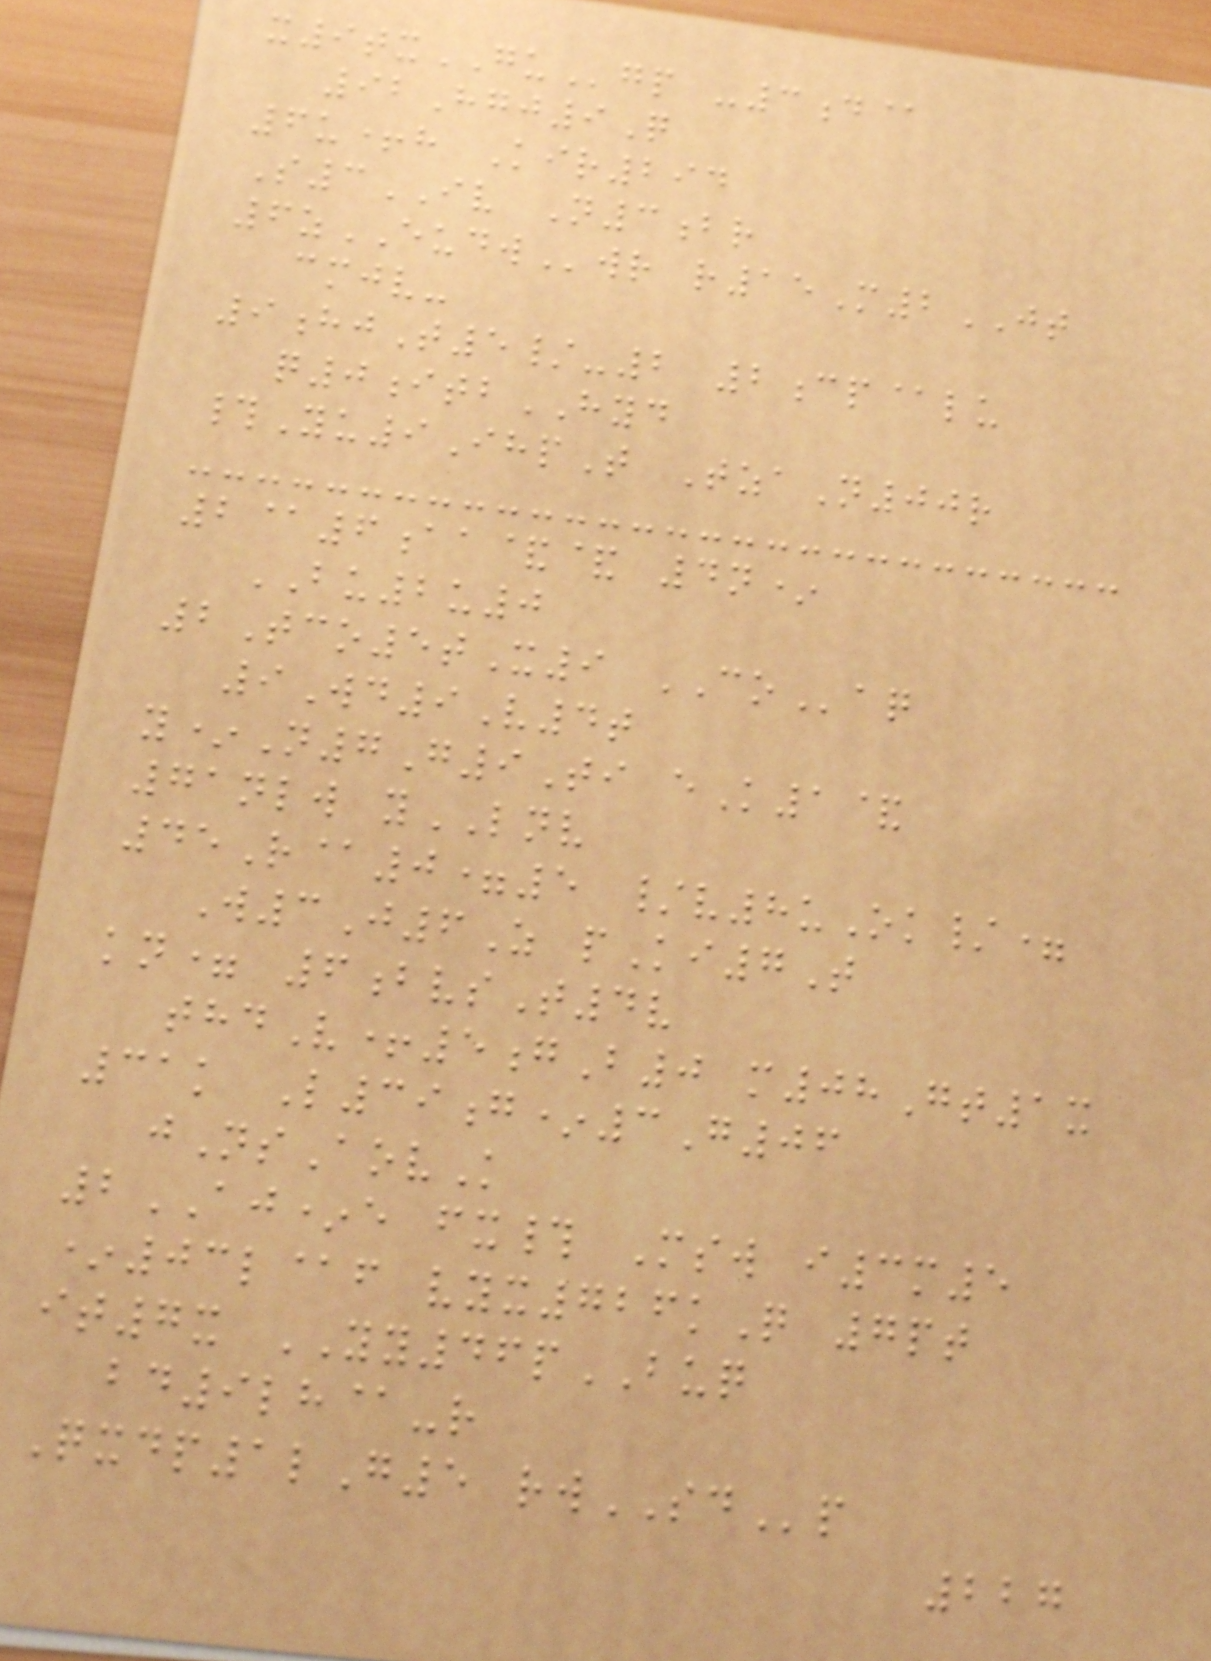x9txGUgp -3d@
92Hgj9Q
6u+h Kir294
S3IV N3br
6zEUDWwr r15M2JT
cmjv-
9hjT5/-2 2cp@lu
q0itbHYD
#Yu9IhpT TzaN00r
2@6aa&& 4n*
BU2u0
2Tco5tX9 COaq
9Wd9V4t
y*N7G9Ti eK1&
71nlw yLNV
45R@0=5 /v8uOk/=
W3J6Z pKi7T
kn= 6bvsT4v
thdV+5gB0 m08Gt1x
31k L39g*3G06
jNsAovK
2AJ*e fx# Msw i3m5
*03l@f vyx726kQ 7pt
it7x YY46pBUQ
bd9lh@-r
Qxdp1lG5 rwSDp
227
